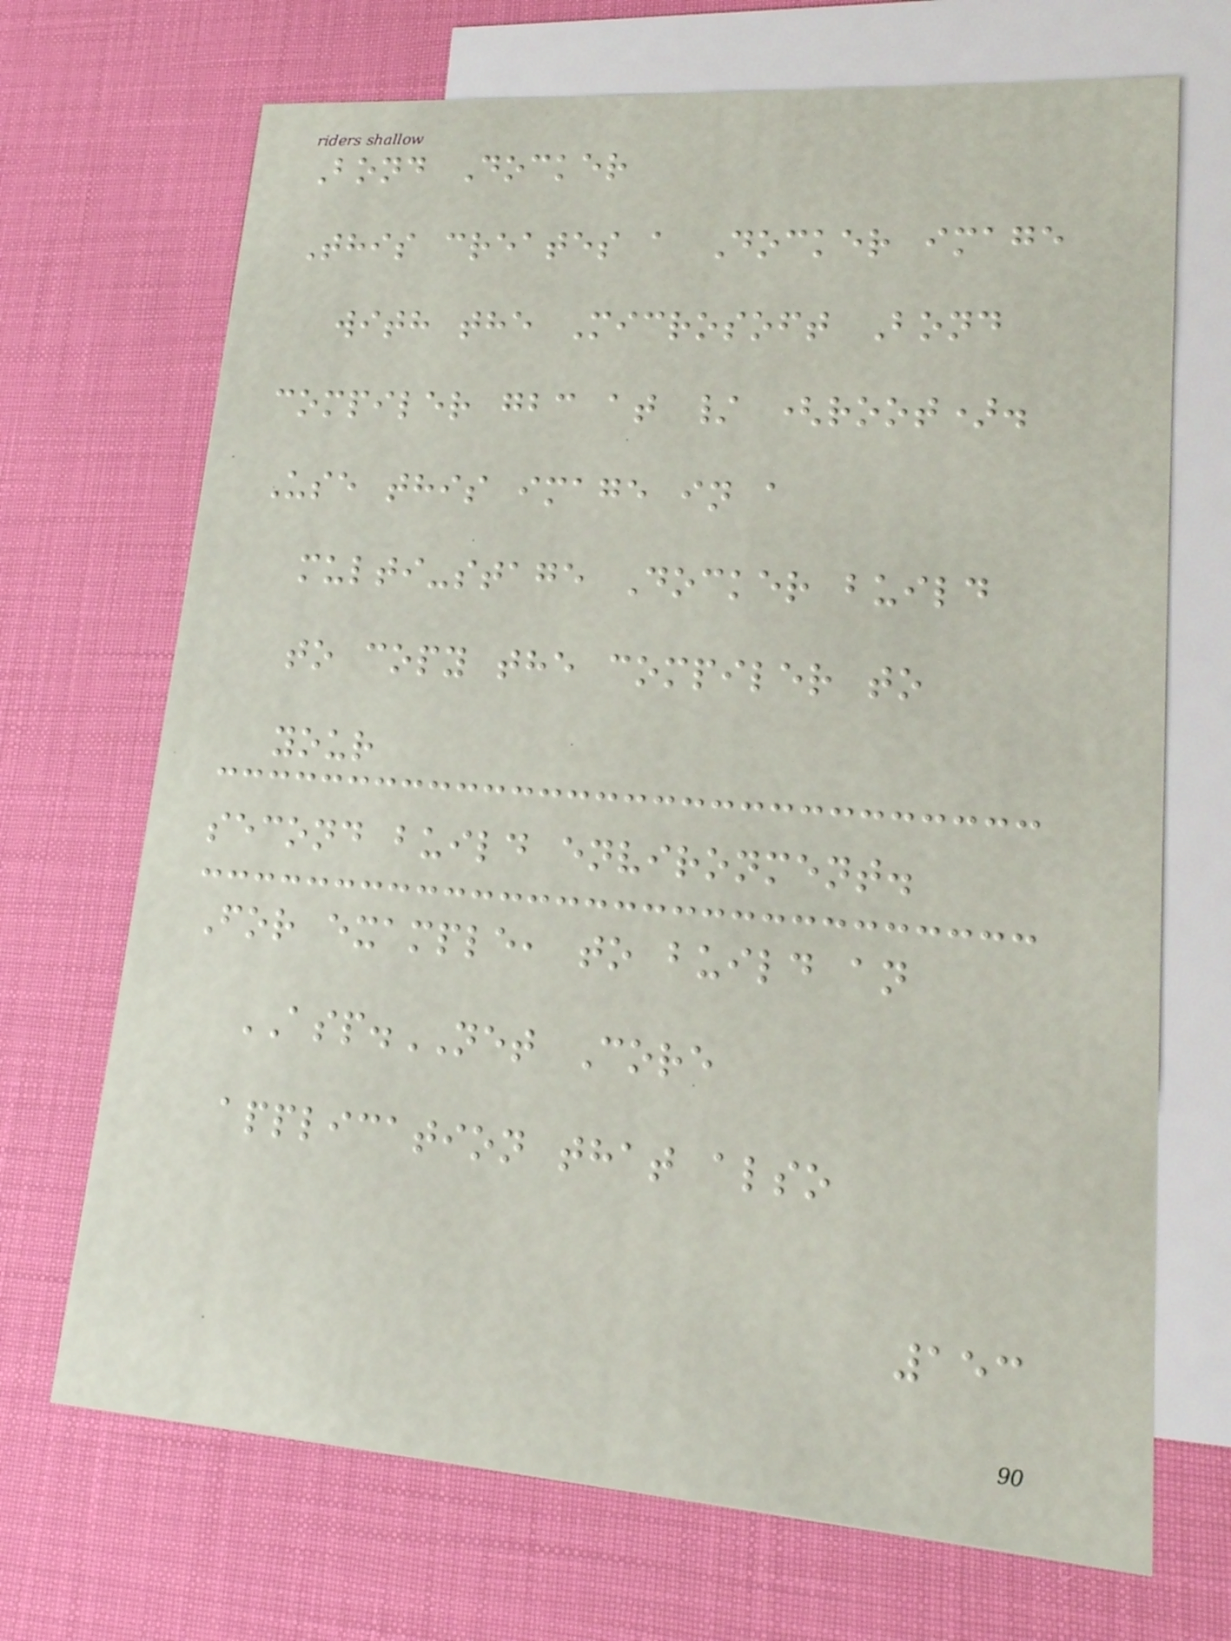Bond Docker
This creates a Docker image
with the Microsoft Bond
compiler gbc at / (root).
Use this image in a
multi-stage Docker build
to copy the compiler to
your
second build environment.
For example, to build an
ASP.NET Core
application that also
153
